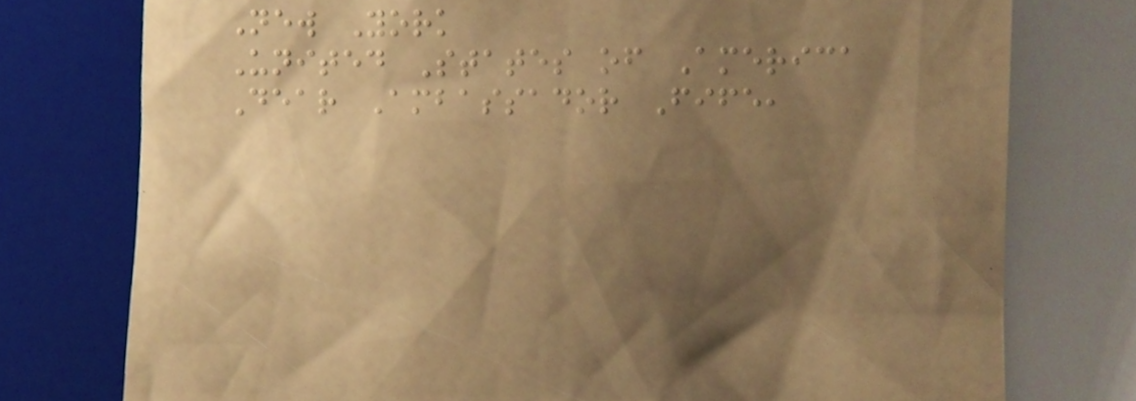New York
United States of America
Dear Ambassador Fife,
